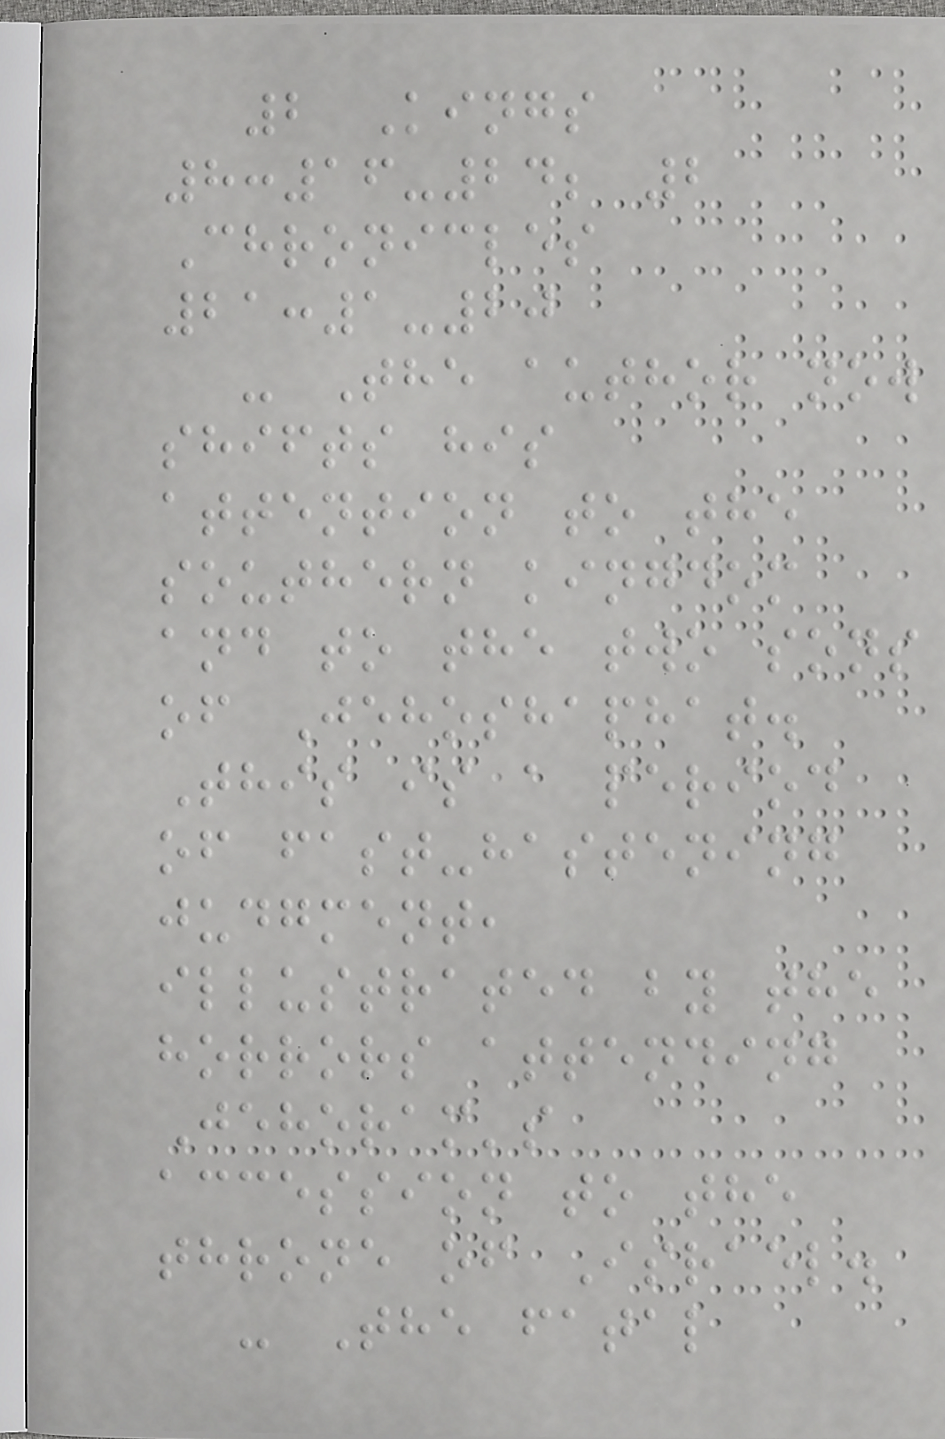2 Kings
8:16-24; 2
Chronicles
21:1-20
- The author now
shifts his
attention to the
southern kingdom
and to the two sons
of Jehoshaphat.
This is a period
of fast-hastening
judgment,
illustrated by the
horrors attending
Jehoram's
accession to the
throne of Israel.
- The fatal
